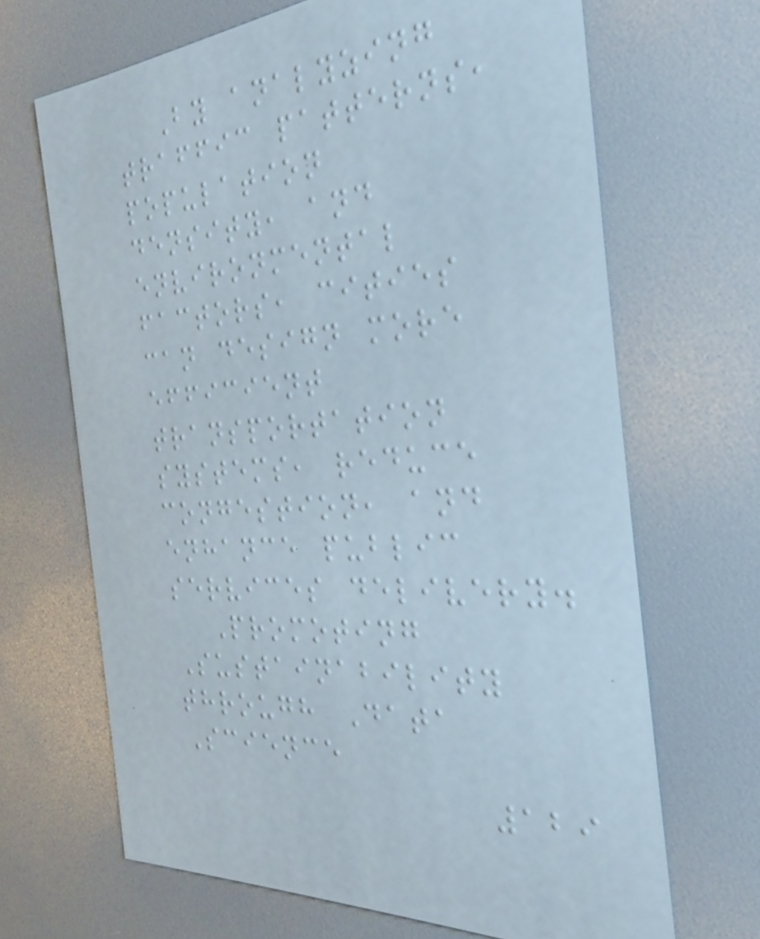By analyzing
traffic patterns,
population
density, and
environmental
factors, cities
can design more
efficient
transportation
systems, reduce
congestion, and
enhance public
services delivery.
Promoting
Sustainability
through Data
Science
129
